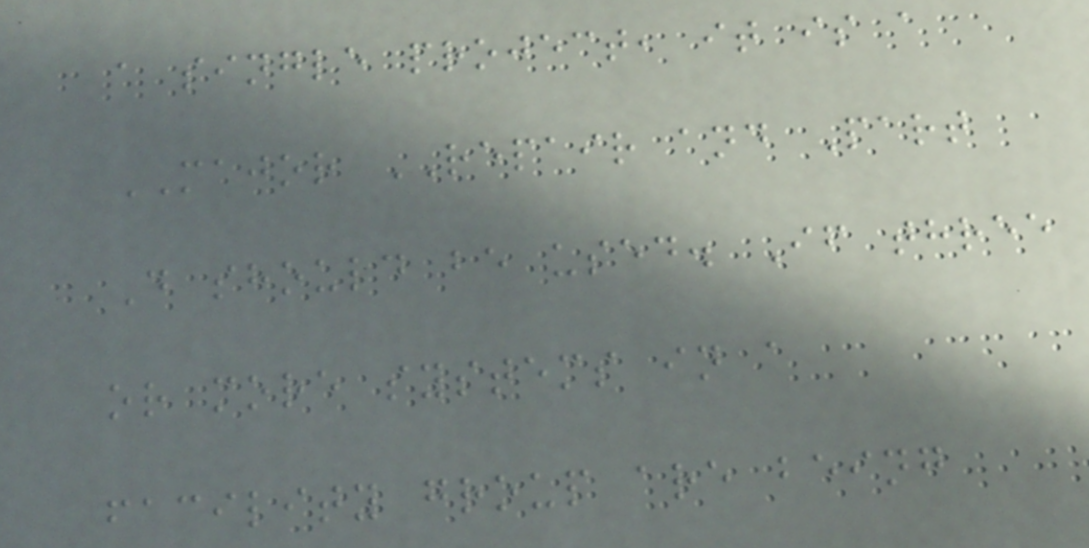a single project, it is a
MAJOR REPAIR and Part
D should be used. If three
or more systems in a
facility group are being
